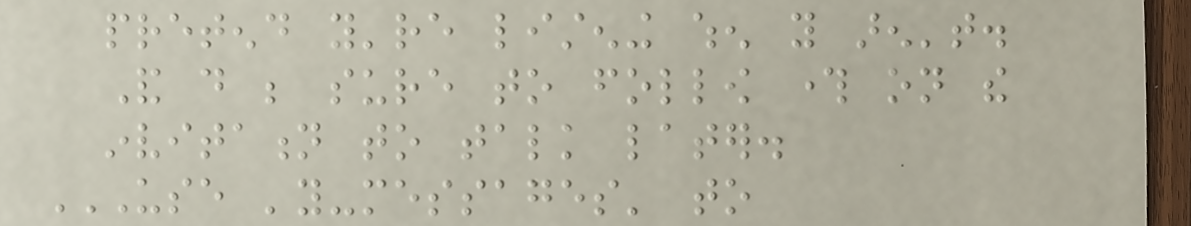pretend you're listening when you aren't.
And do be sure to follow through on the
invitation to talk later.
USE 'YOU-MESSAGES' TO
